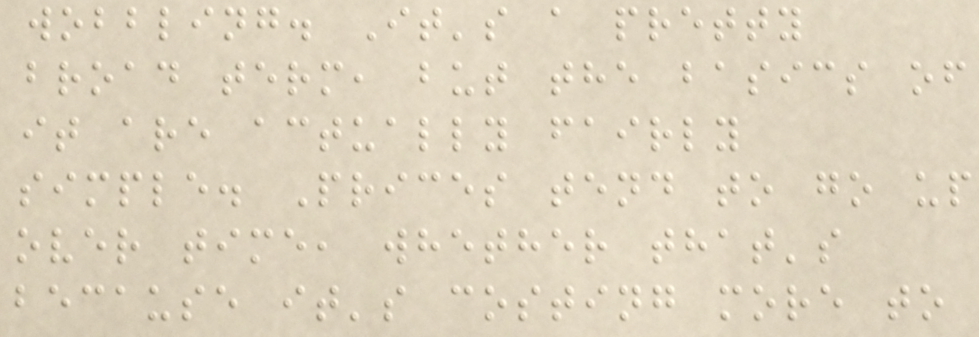wobbling. It's a pretty
broad term, but the basics of
it are actually fairly
simple. Prices tend to go up
over time, whether that's
because it's costing more to
